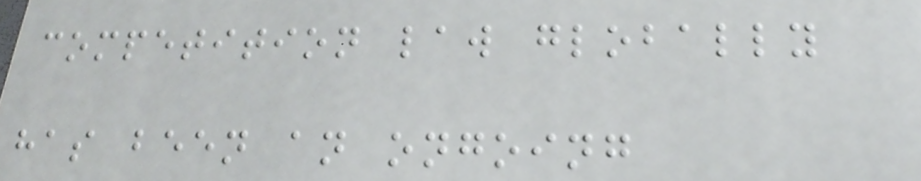competition law globally
has been an ongoing
